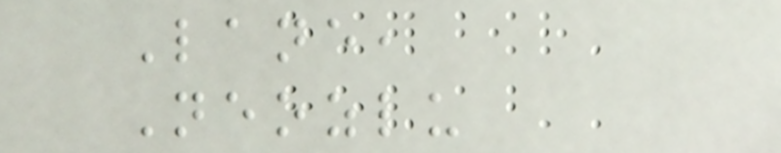Lane,
Neozlu
